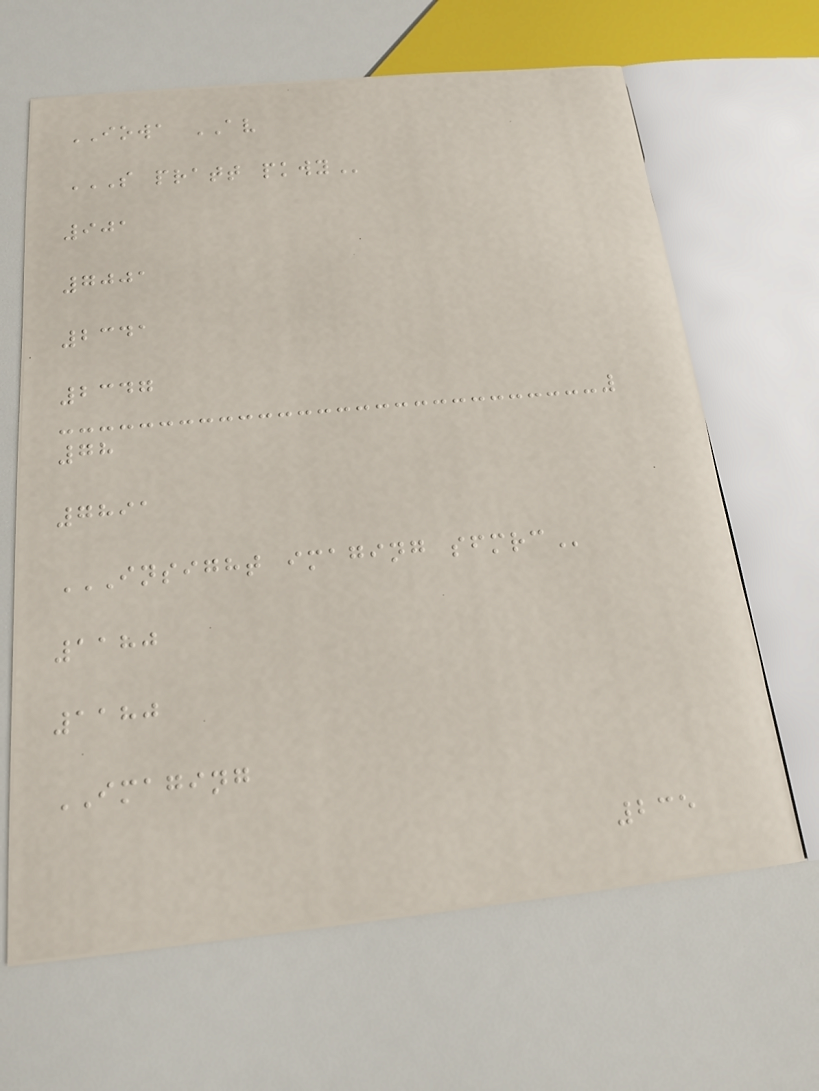IOWA AV
S PRATT PKWY
901
7001
2341
2347
78
7891
INSIGHT IMAGING SFMRC
1180
1180
IMAGING
235
